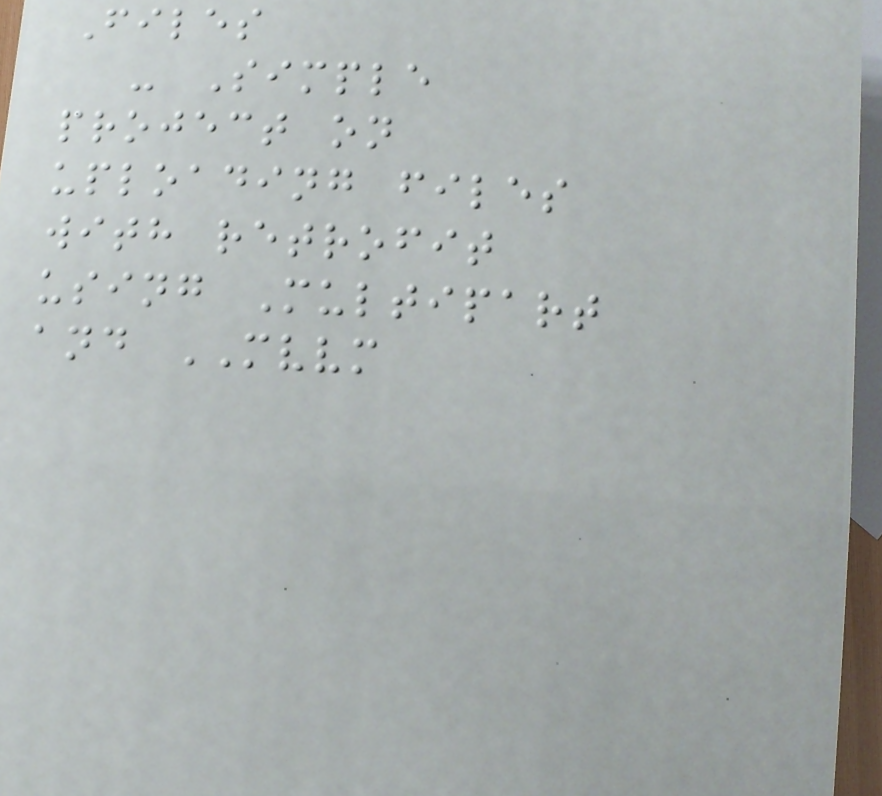Files
- Simple
project on
uploading files
with retrofit
using Multipart
and MVVM
